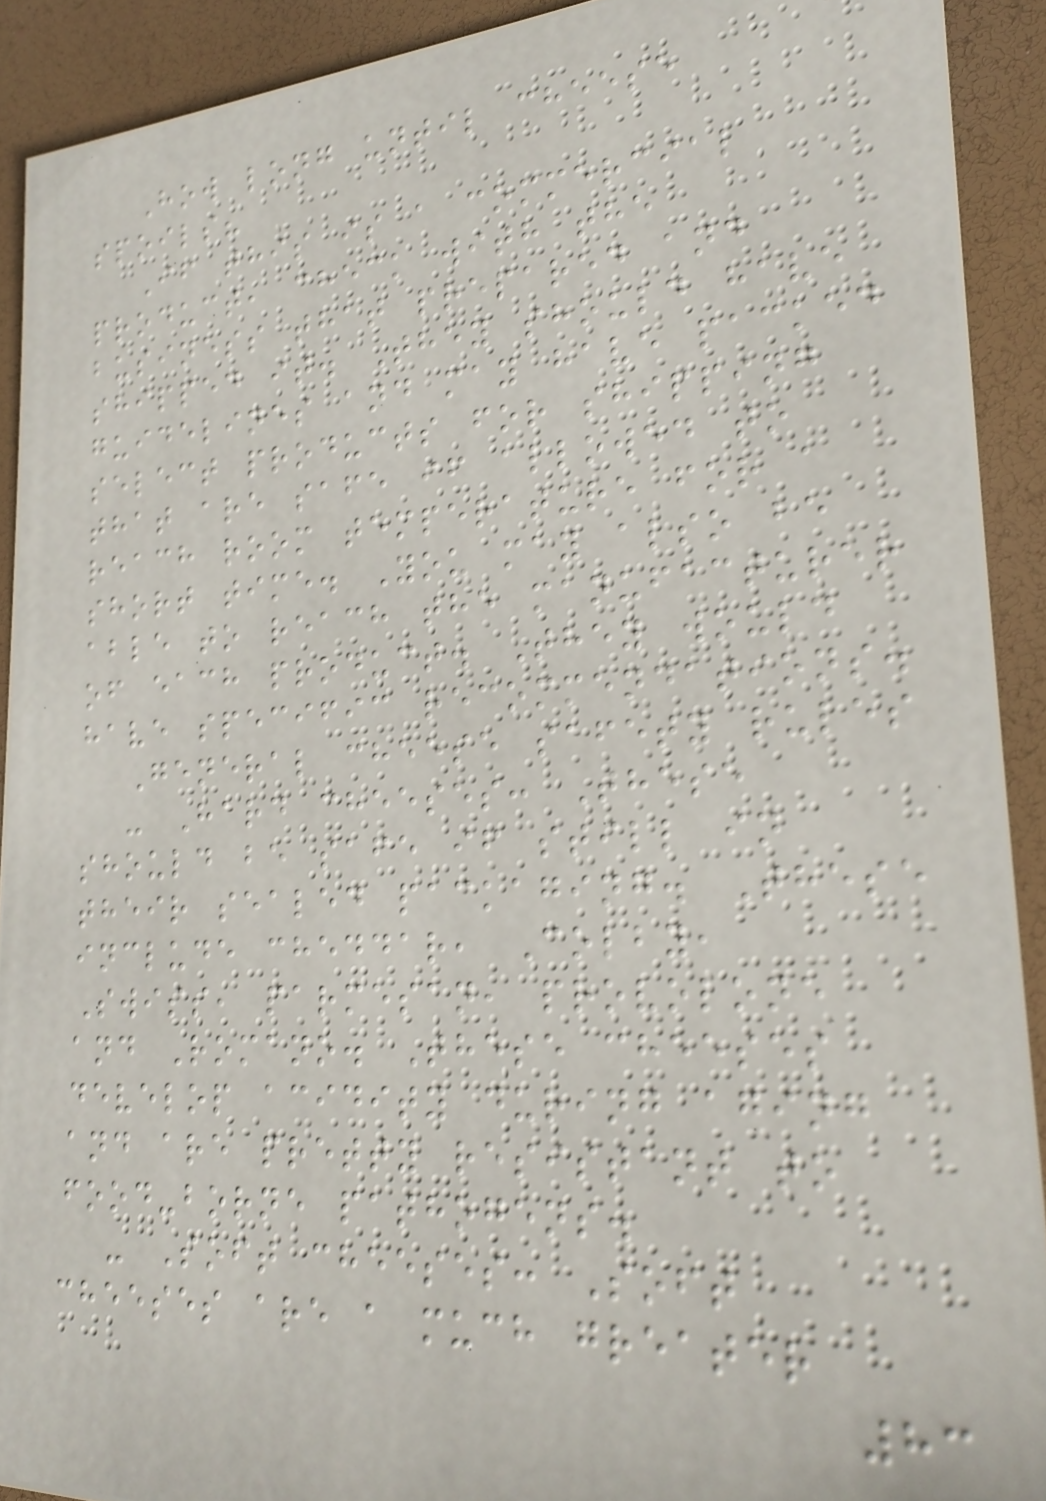How long until cheese
spoils?
If this is a commercial
product, check with the
business that prepared and
shipped it. They should have
guidelines and may have packed
select products for shipping
that are safe if allowed to
reach room temperature for a
short time. You may also be
able to reach the manufacturer
of each product. They would
have specific recommendations.
General cheese safety rules
- Hard cheeses: These
should be safe if still in
their sealed packaging. These
include cheddar, Colby,
Swiss, parmesan, provolone
and Romano. These cheeses
develop acidity during aging
and are pretty resistant to
food-borne pathogens.
- Soft cheeses: Soft
cheeses are a much greater
83
